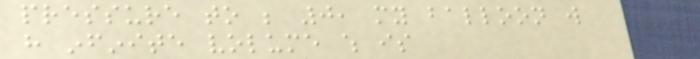pressure to be 0, my balloon will
have infinite volume which is
